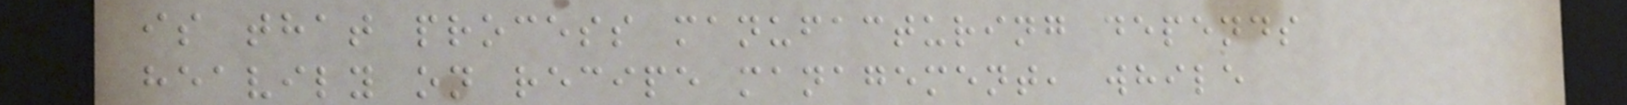is that process manufacturing depends
heavily on recipe management, while
